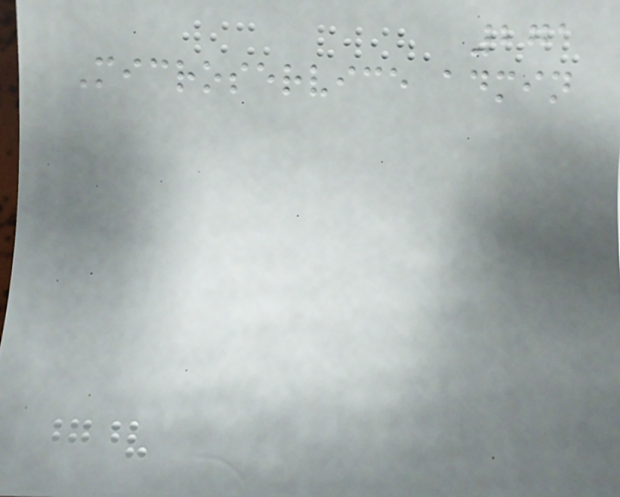271
Microservice admin
